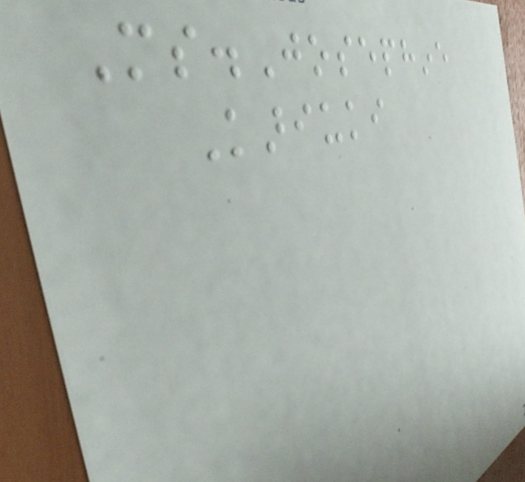Ms.Josephine
Kariuki
